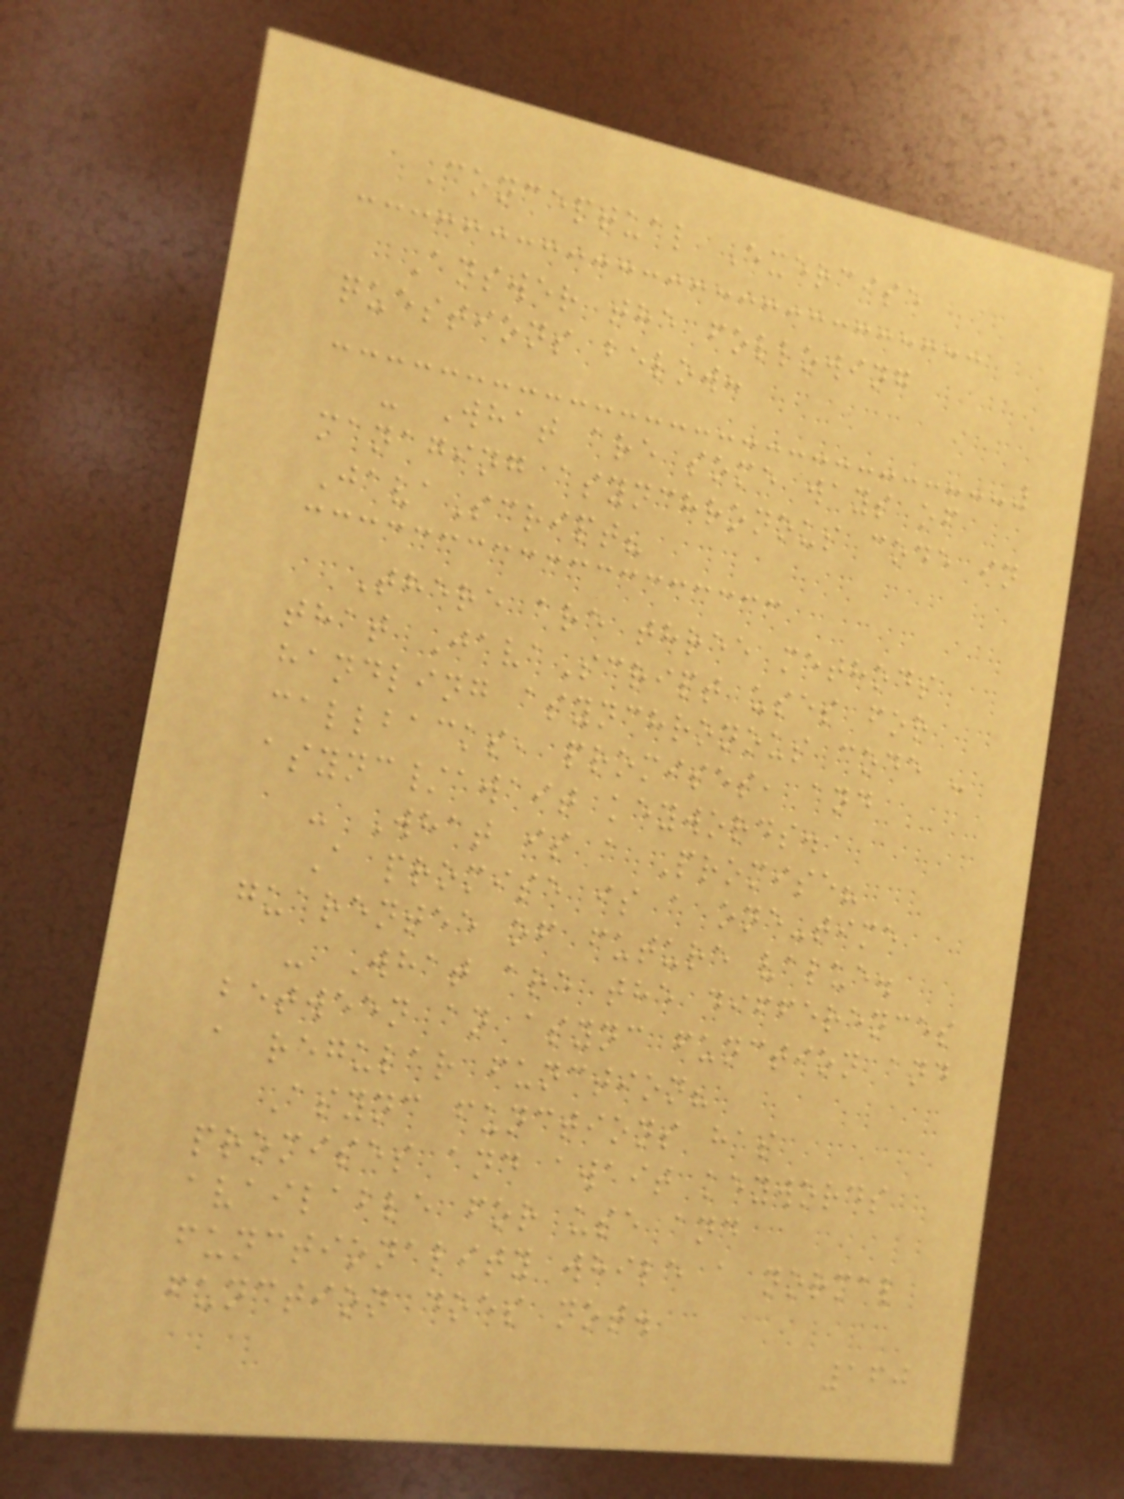Conceptual Exercise
Answer the following
questions below:
- What are some ways of
managing asynchronous code in
JavaScript?
There are three methods
that JavaScript uses for
handling asynchronous code -
callbacks, promises, and
async/await keywords.
- What is a Promise?
A promise is a one-time
guarentee of future value.
- What are the differences
between an async function and
a regular function?
Async functions has
promises and await keywords
available for use and
functionality while a normal
function does not.
160
